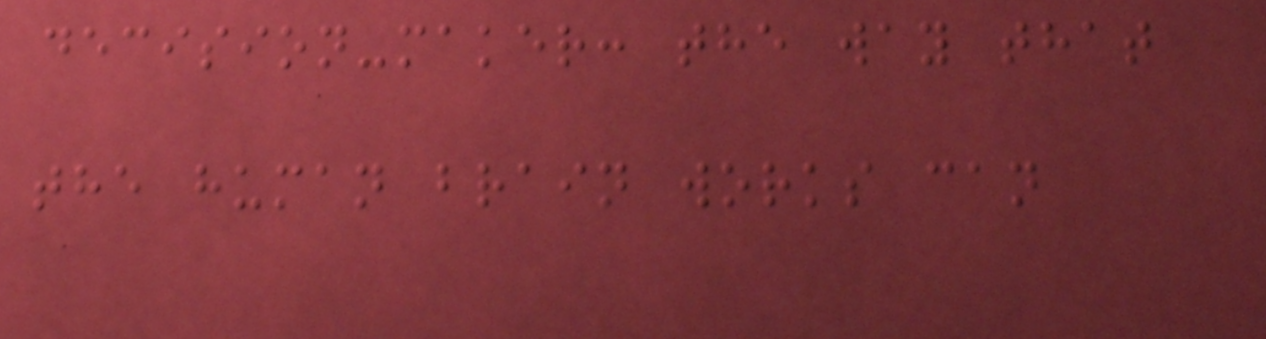decision-maker: the way that
the human brain works can
